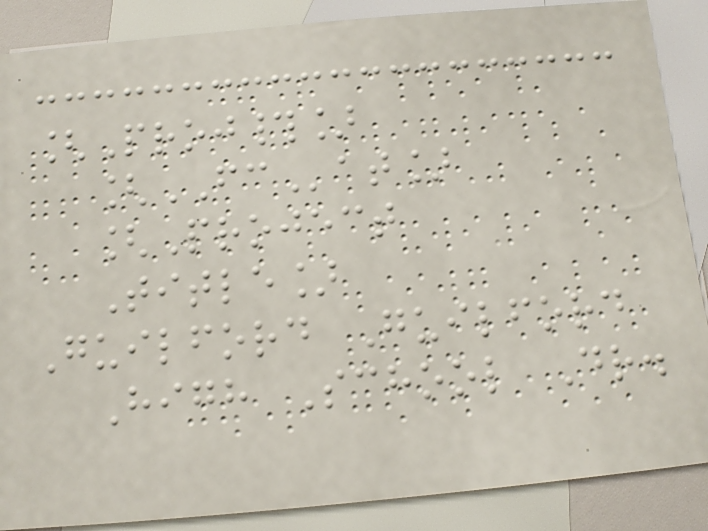[Proj#]
[FCat]
[Project
Title]
Guilford Guilford
High School Dr.
